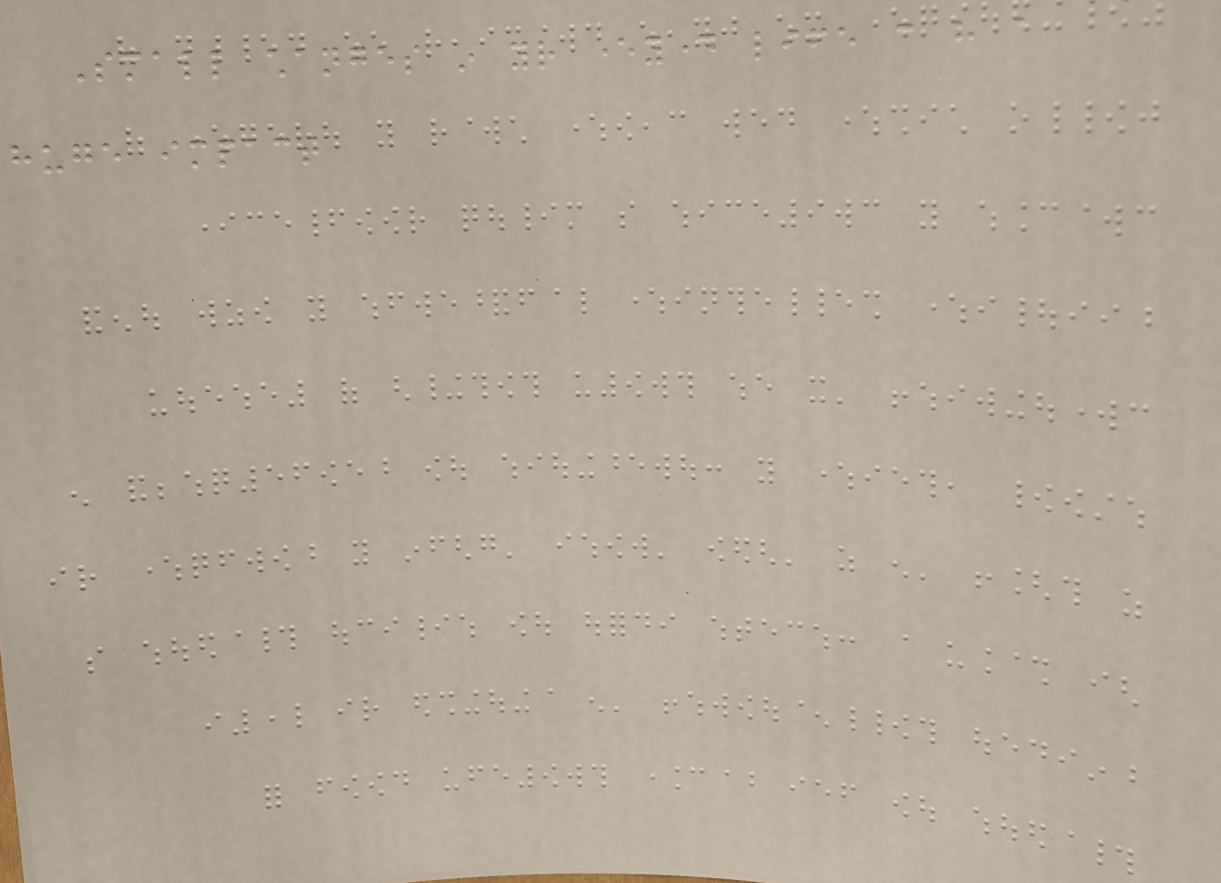Small changes in your everyday life can have a
huge impact
